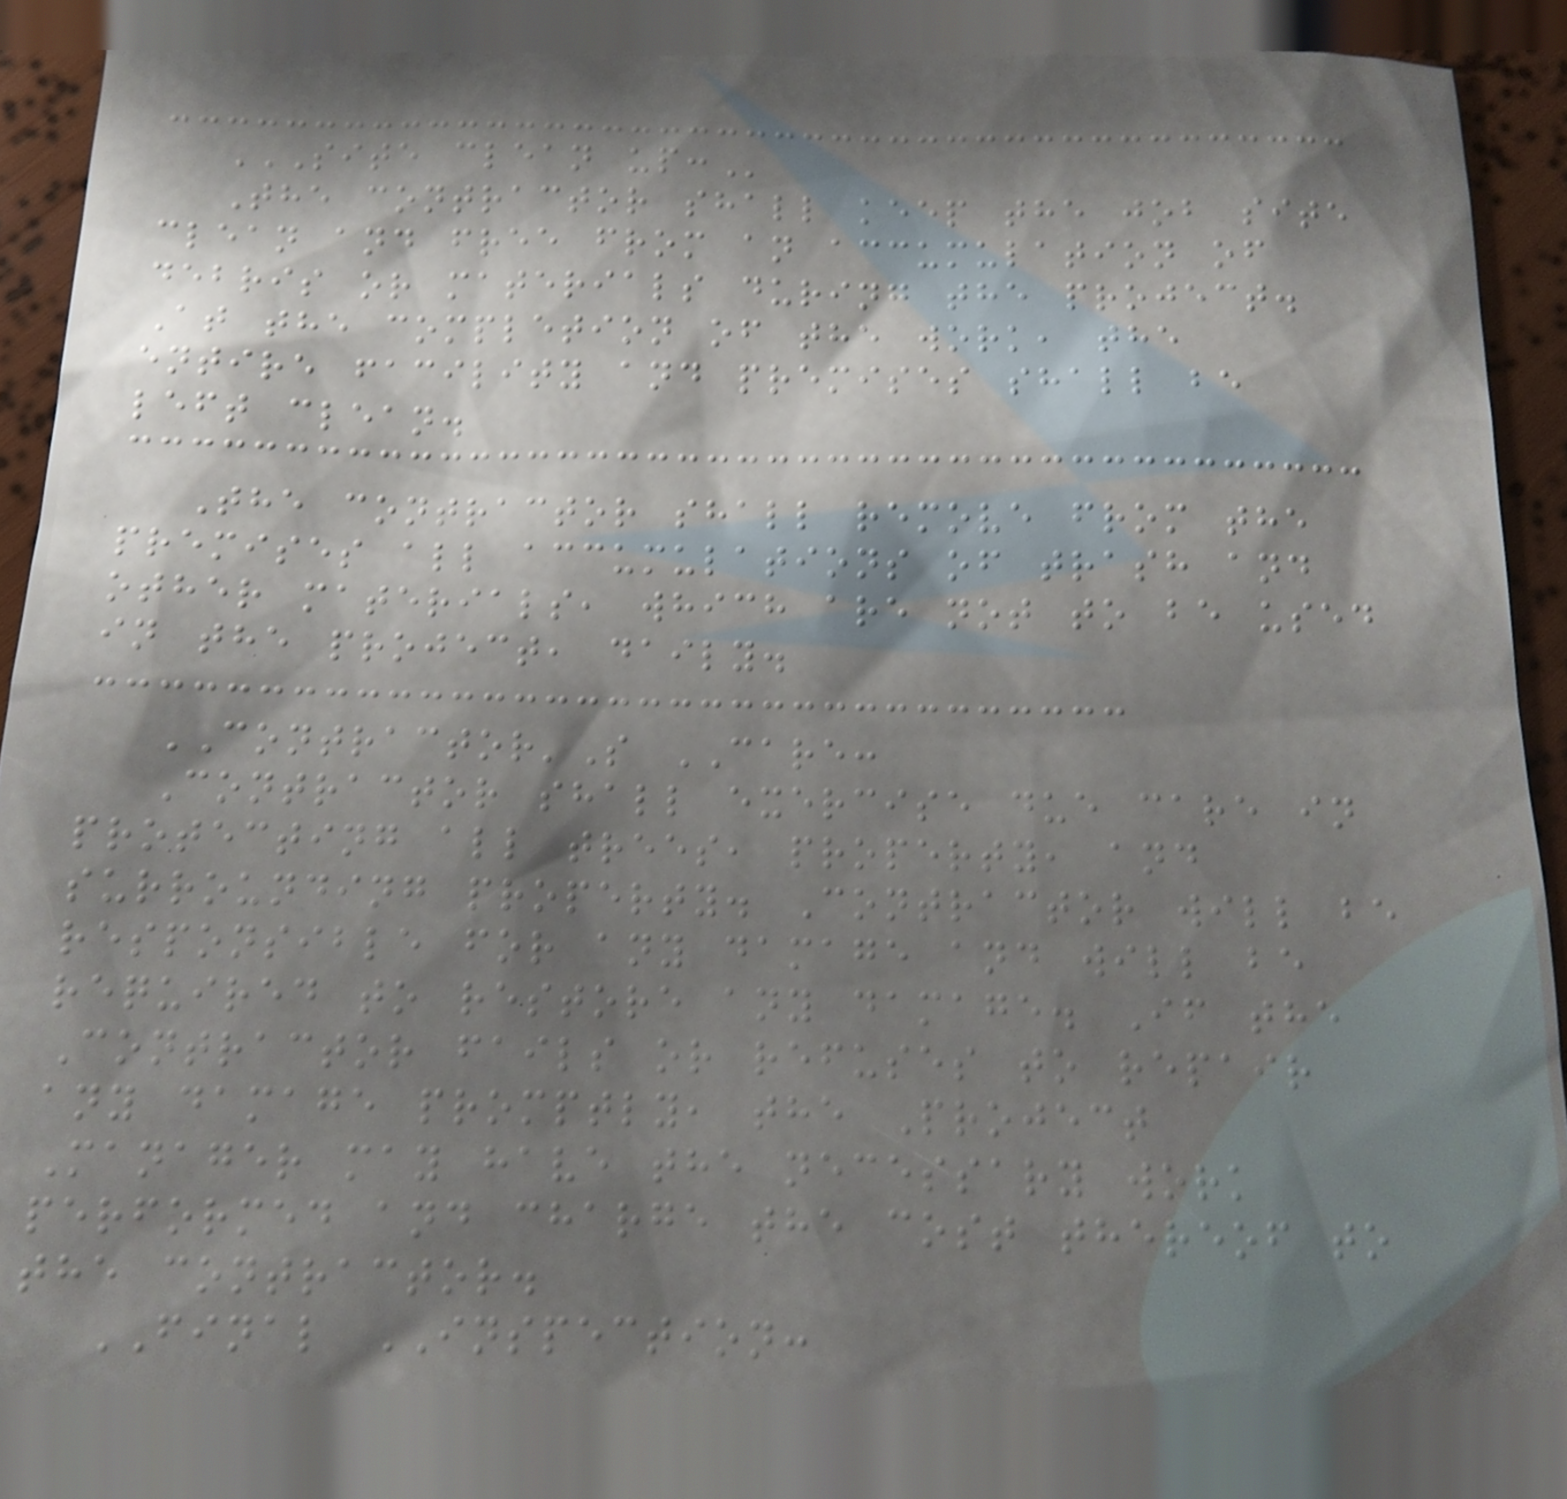SITE CLEAN UP:
The contractor shall keep the job site
clean and free from an accumulation of
debris or materials during the project.
At the completion of the work, the
entire facility and premises shall be
left clean.
The contractor shall remove from the
premises all accumulations of trash and
other materials, which are not to be used
in the project, daily.
CONTRACTOR'S CARE:
Contractor shall exercise due care in
protecting all trees, property, and
surrounding property. Contractor will be
responsible for any damage and will be
required to restore any damage. If the
Contractor fails or refuses to repair
any damage promptly, the Project
Manager may have the necessary work
performed and charge the cost thereof to
the contractor.
FINAL INSPECTION:
